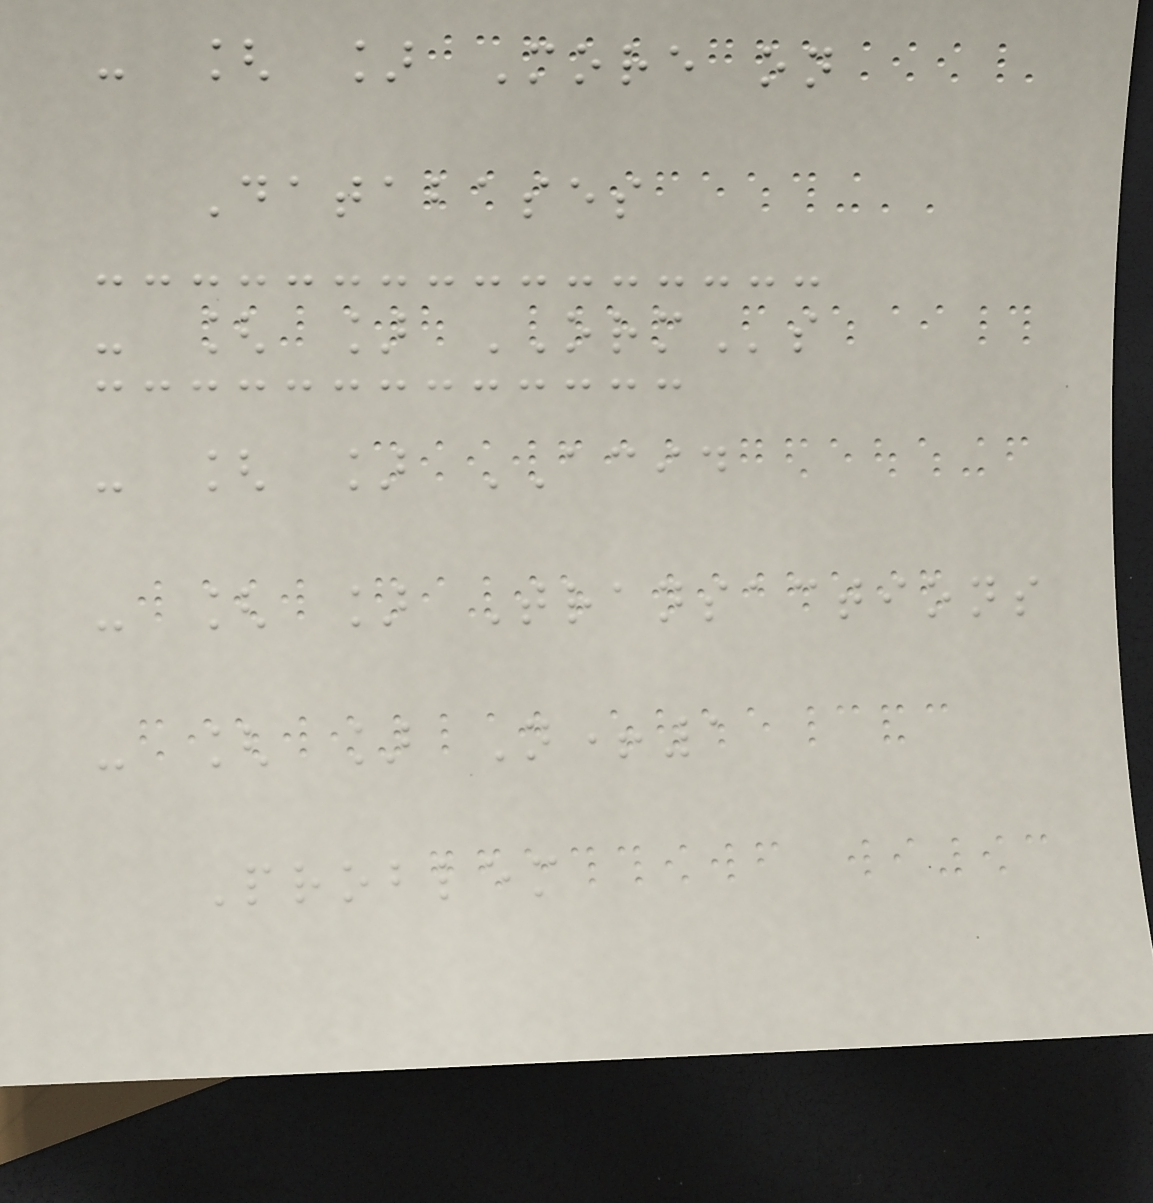- [ ] More on
Databases
- [ ] ORMs
- [ ] ACID
- [ ] Transactions
- [ ] N+1
Problem
